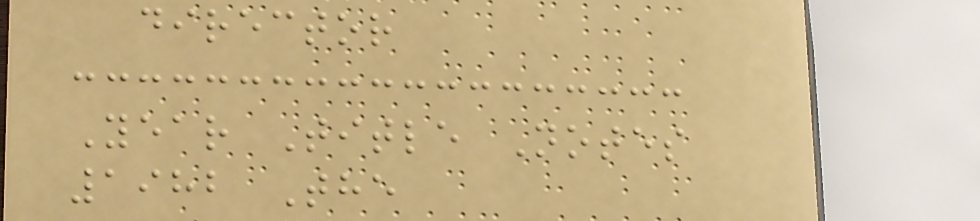director
Year Title Notes
1982 The
